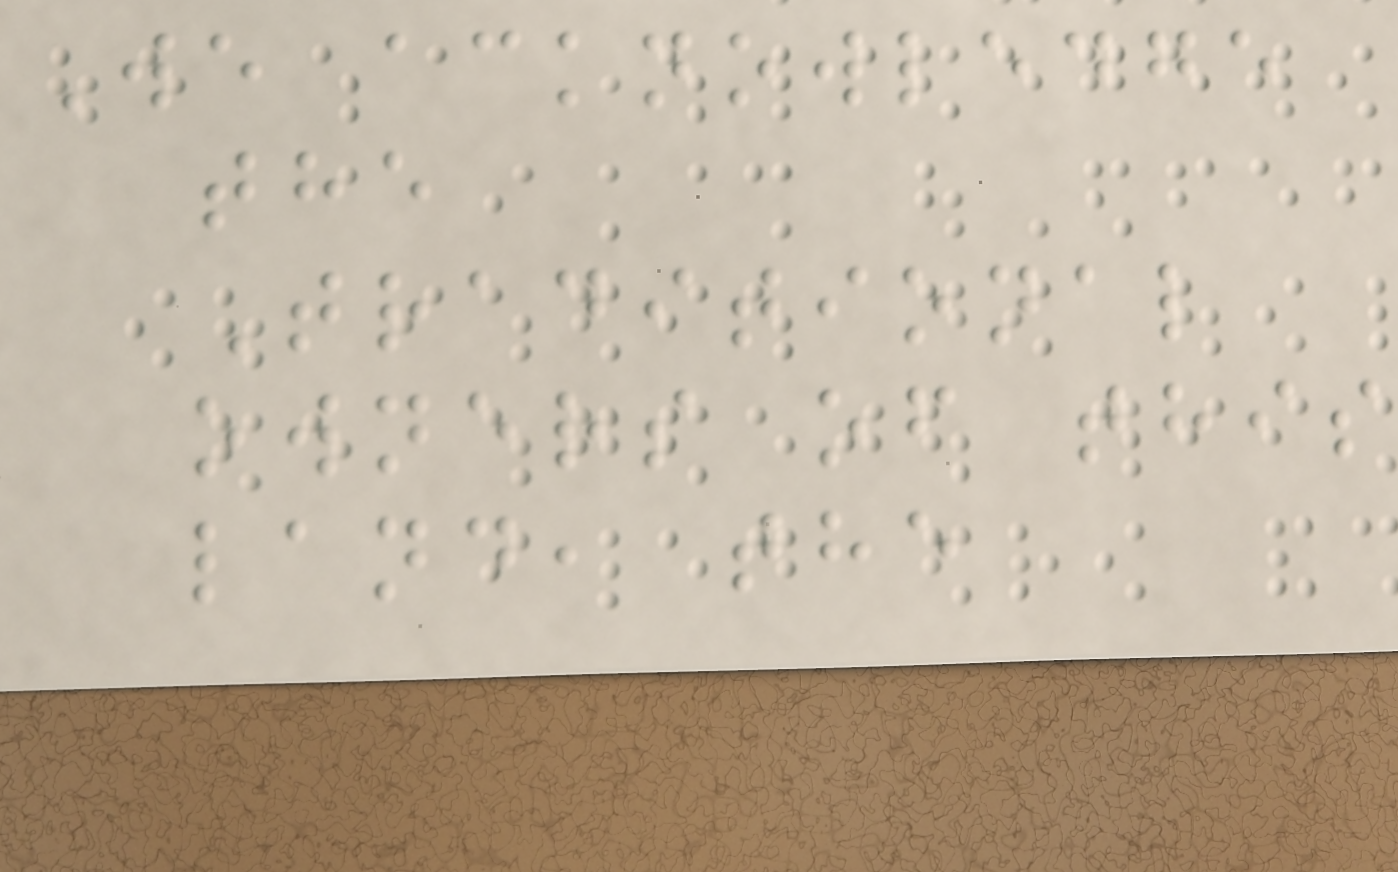We acknowledge
the
Traditional
owners of this
land, the
